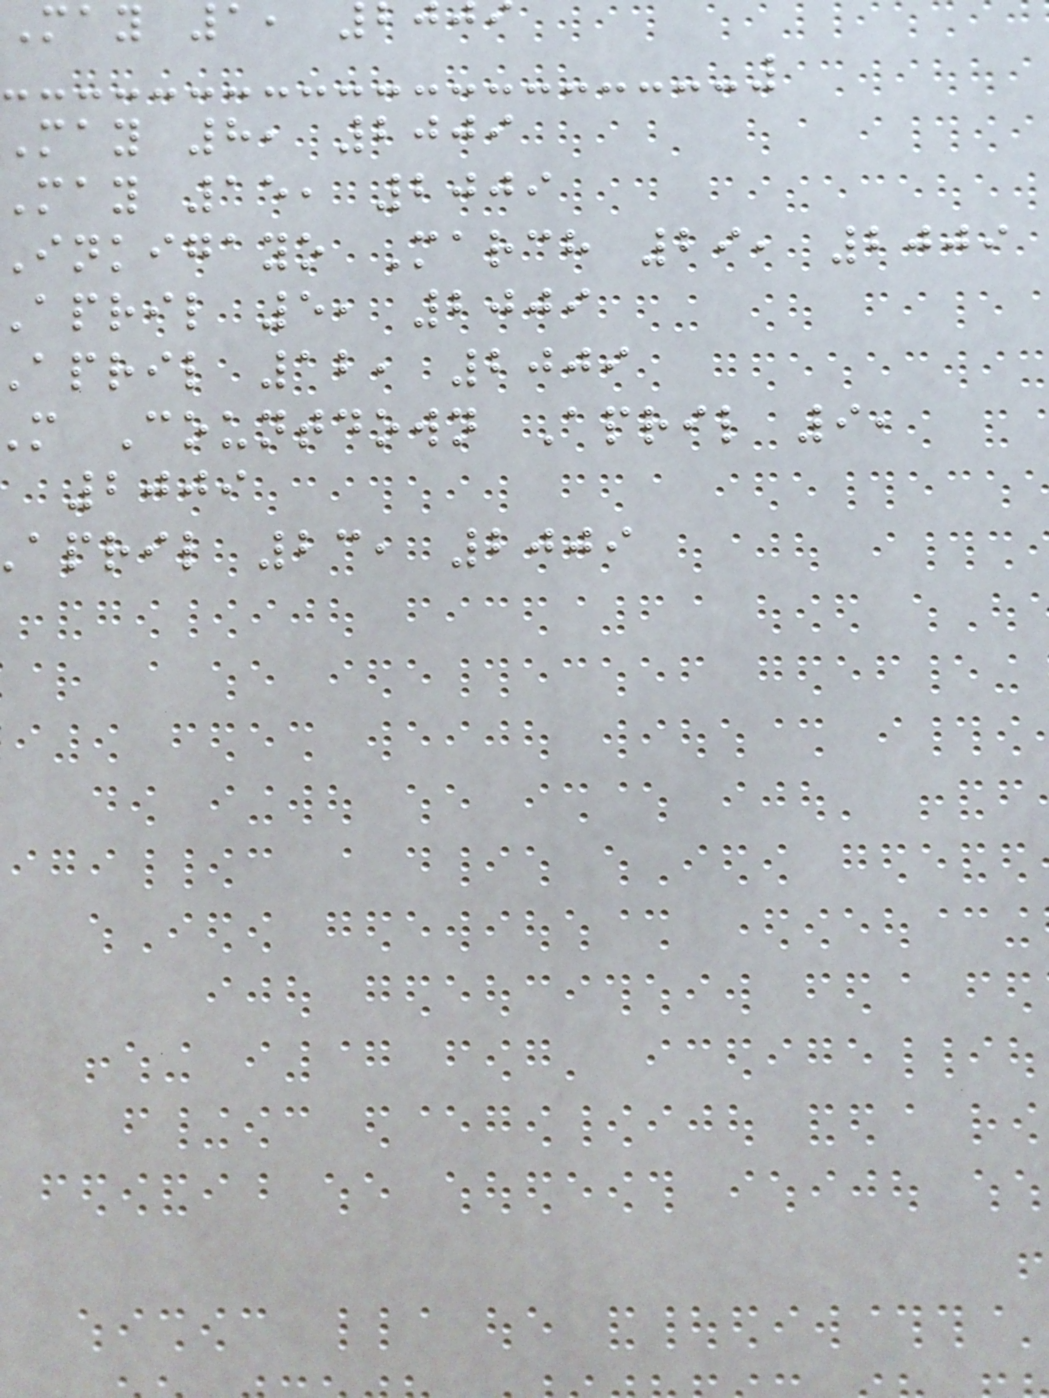May 1,
May 8, 2009
may 15, 2009
inkigayo March 29, 2009
april 5, 2009
april 12, 2009
m Countdown April 9,
2009
april 23, 2009
